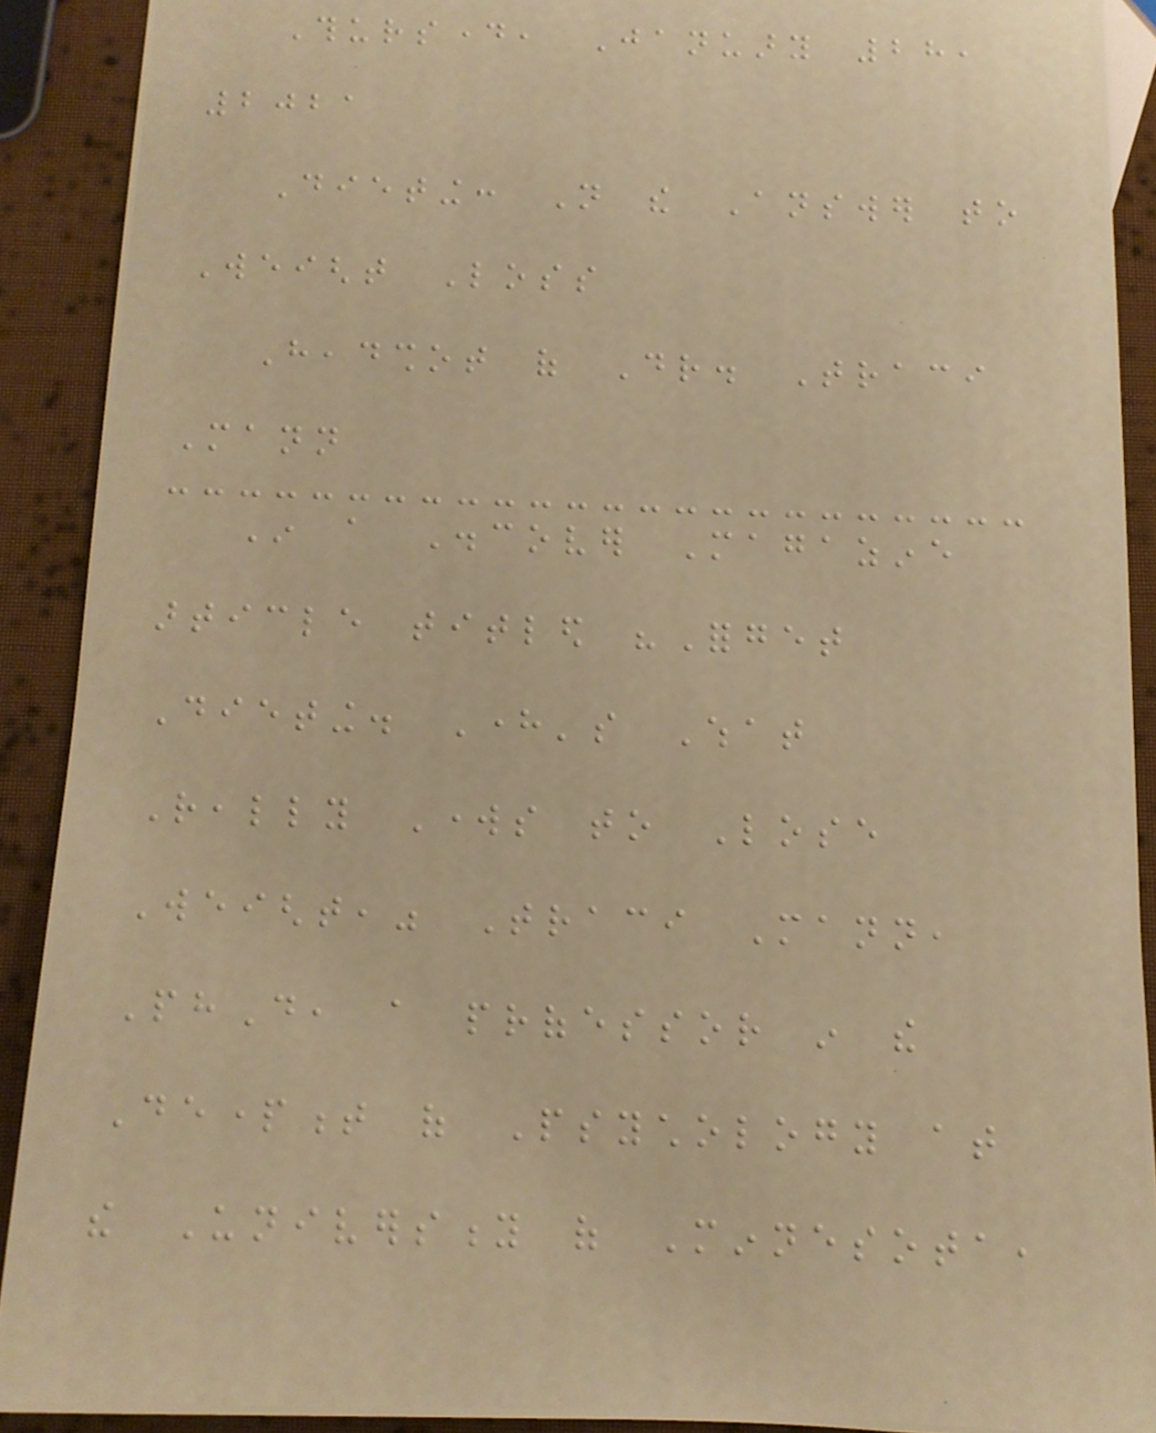Thursday, January 28,
2021
Dieting: Not the Answer to
Weight Loss
Headshot of Dr. Traci
Mann
In a Discover Magazine
article titled "Forget
Dieting. Here's What
Really Works to Lose
Weight," Traci Mann,
PhD, a professor in the
Department of Psychology at
the University of Minnesota,
